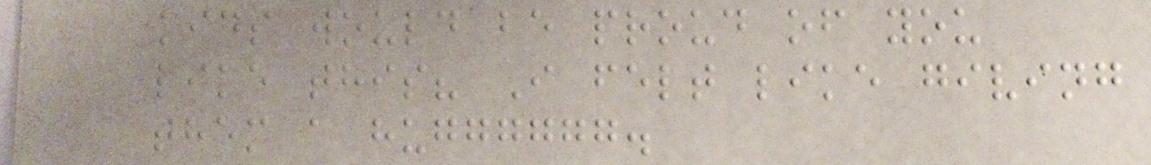kids would be proud of you
like this? I felt like giving
them a hugggggg.
